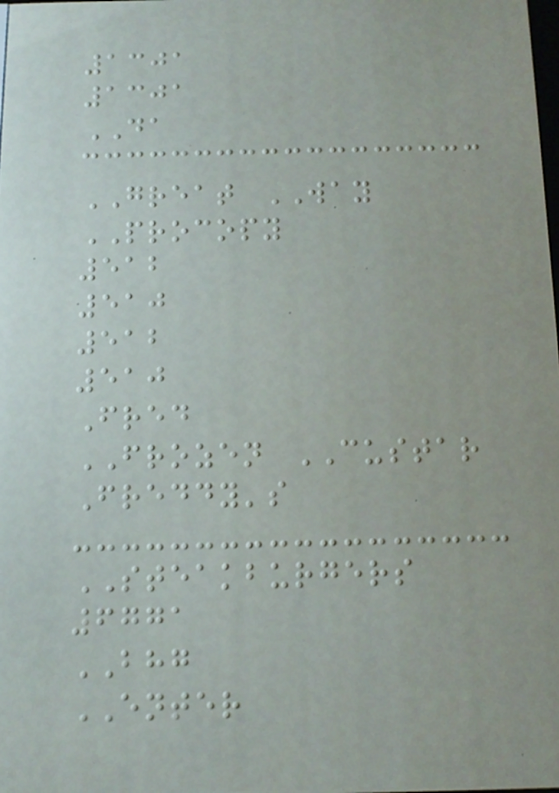1301
1301
DA
GREAT WAY
PROCOPY
512
510
512
510
Fred
FROZEN CUSTAR
Freddy's
STEAKBURGERS
6771
BHG
ENTER
